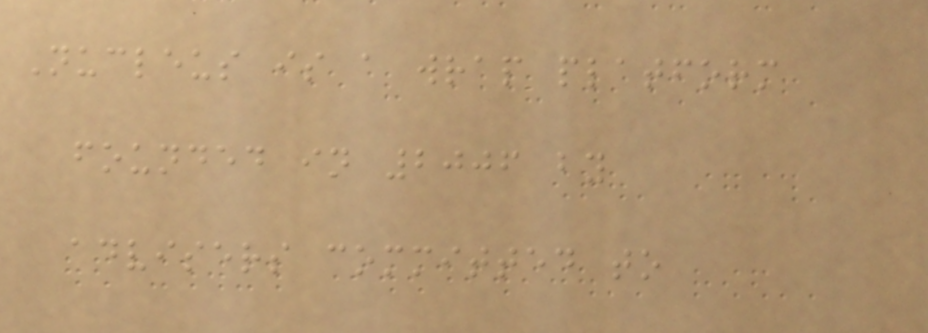Nucleus is a wrap platform
founded in 2006 by
advisers committed to
